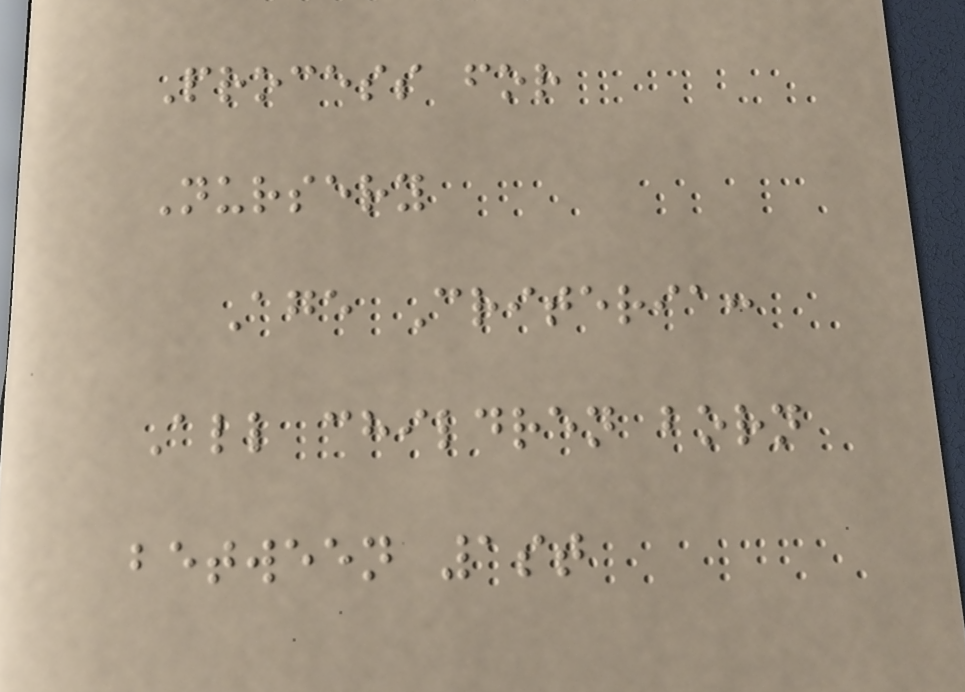Process for
Nursery
Age Criteria:
All children born
between 1st
